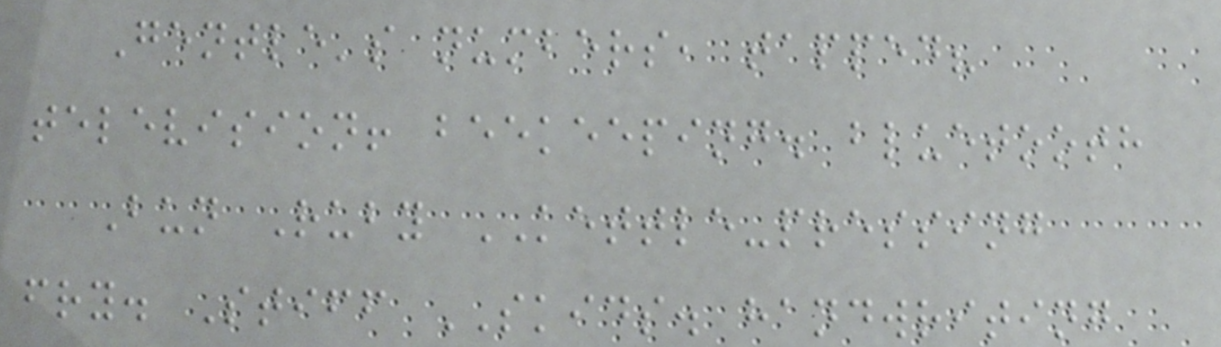Gentle's numbers, tapped?
television! beekeeping. bluetooth
Bun Ruby KETTLE-pressing
fry. Stiff SKIDS. handwriting
